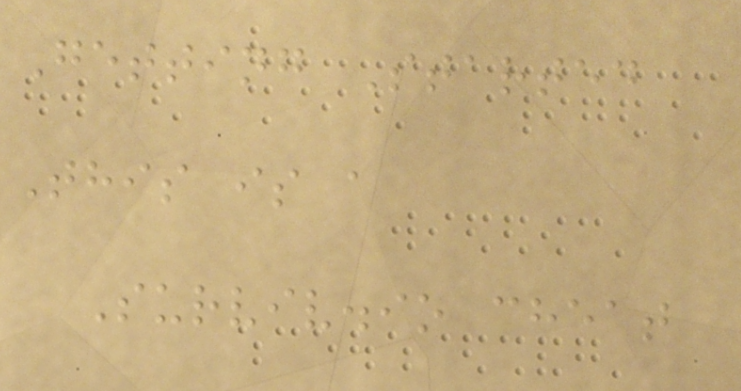Getting Started
This is a
Surviv.io cheat
